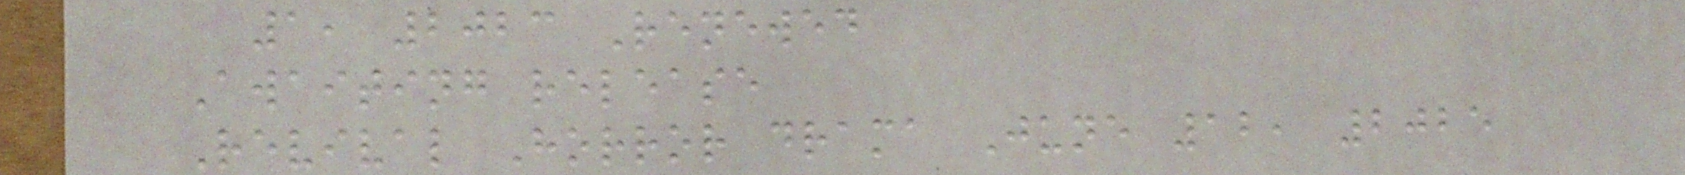1, 2023 Renewed
Awaiting release
Revival Horror drama June 12, 2025
